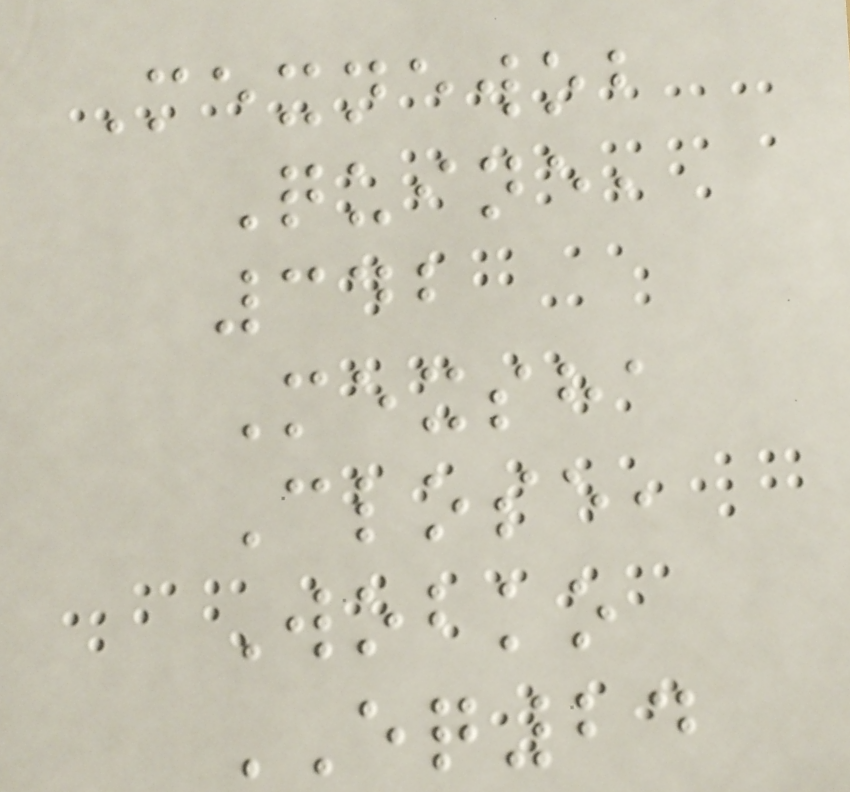Mexnewob
Quine,
342
Mexsha
Close,
Wobko
EQ24
